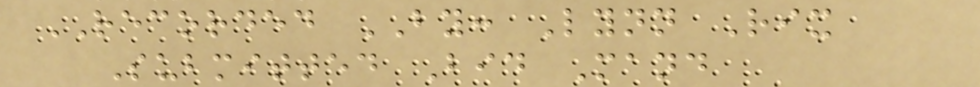RECORDED BY: Lynn Rix
Submitted Bid Mand
